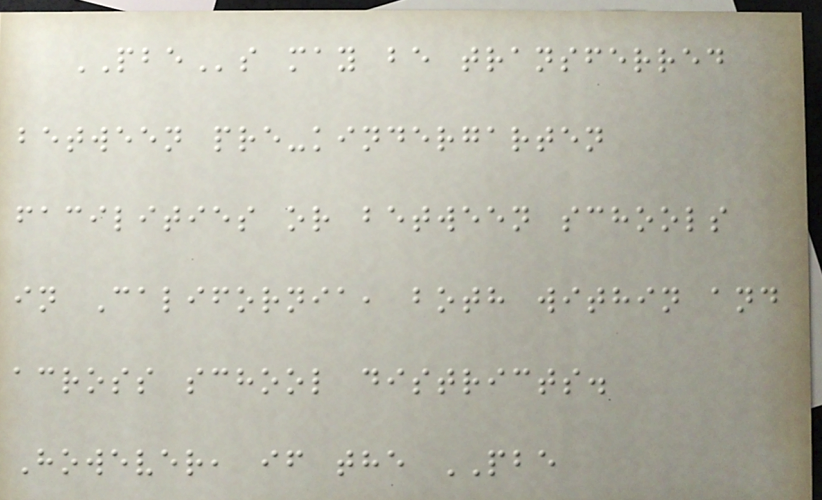PBEs may be transferred
between pre-kindergarten
facilities or between schools
in California, both within and
across school districts.
However, if the PBE
